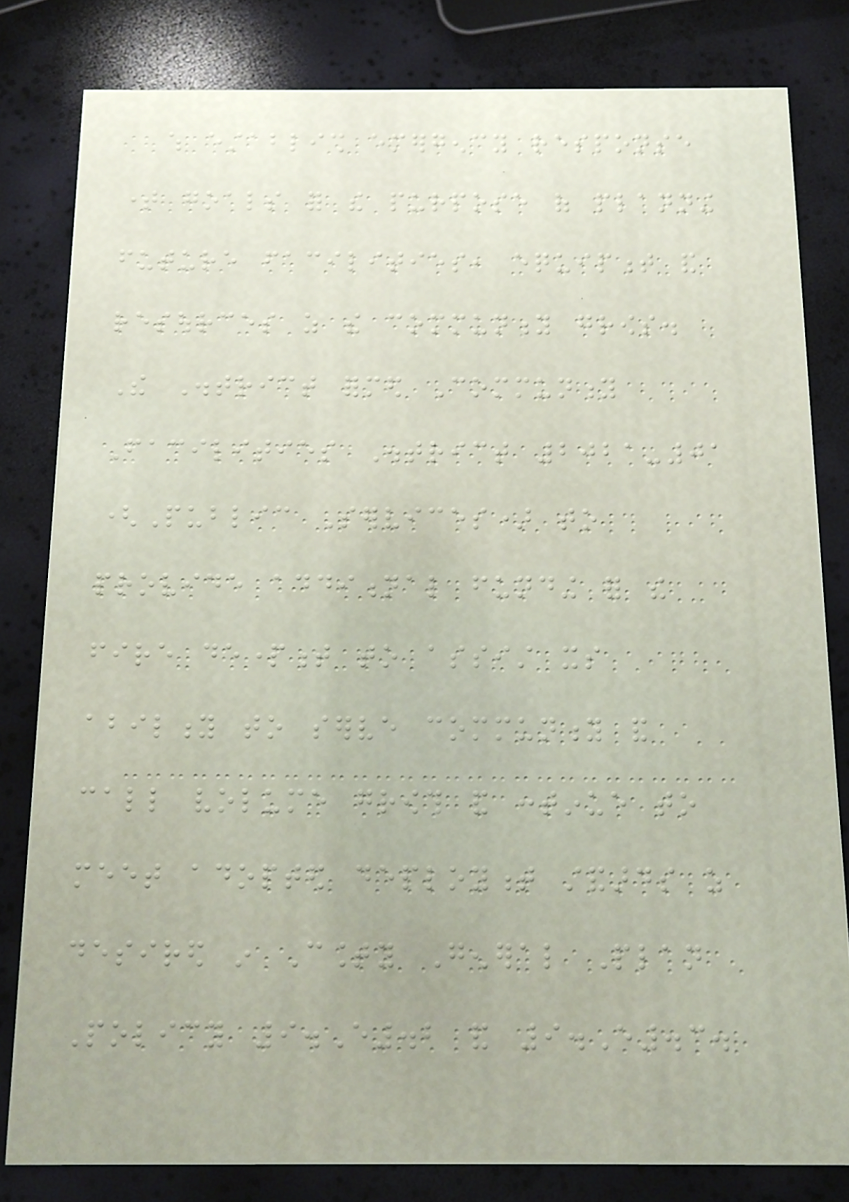which establish emergency response
time goals for the purpose of planning
future facilities, equipment and
resources as the community grows.
The District formed Community
Facilities District 2021-01
(Public Services) to
provide additional funding for the
fire department to assist its
ability to serve community and
call volume growth and continue to
meet adopted deployment standards as
desired in County General Plan
Policy 9.E.2 and 9.E.3.
